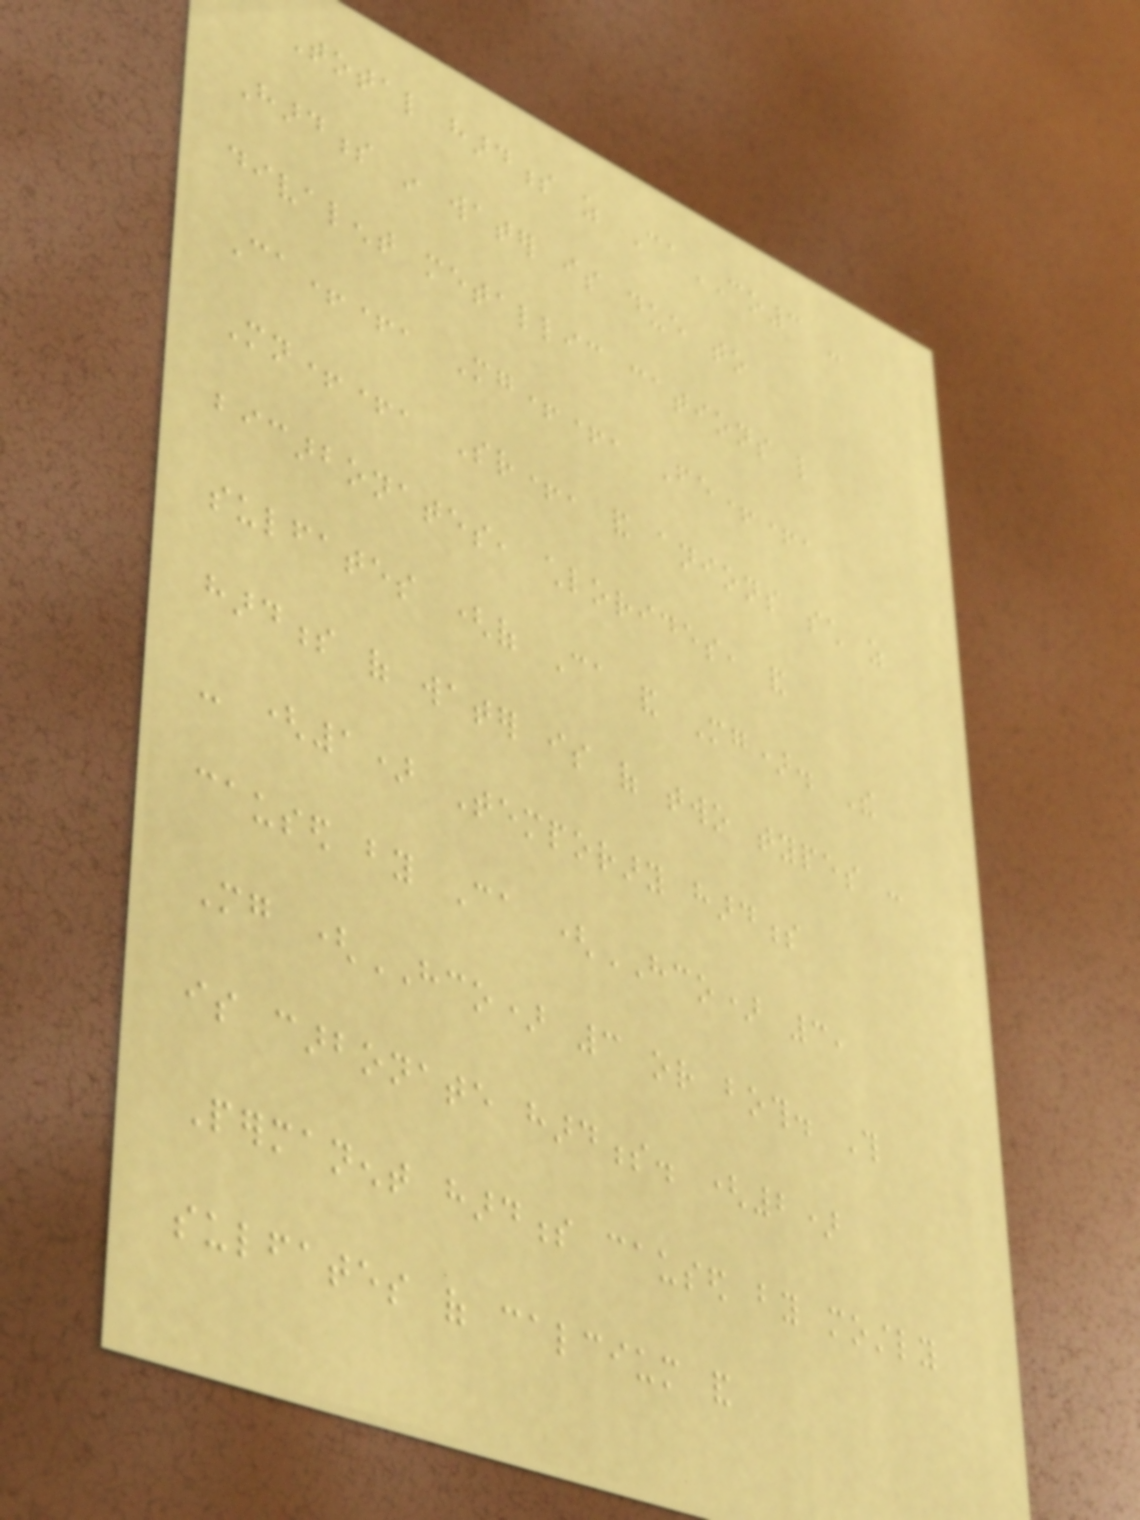Total hardness as CaCO3 -
Hardness in water is due to
divalent metallic cations like
Ca++, Mg++, Fe++,
Mn++, Sr+, and anions such as
bicarbonates, chlorides, and
sulfates (of Ca and Mg). The
hardness of water is of two types :
- (1) Temporary hardness
caused by Ca (HCO) 3,
Mg (HCO) 3 or both. This
is carbonate hardness. (2)
Permanent hardness caused by mostly
sulfates of calcium and
